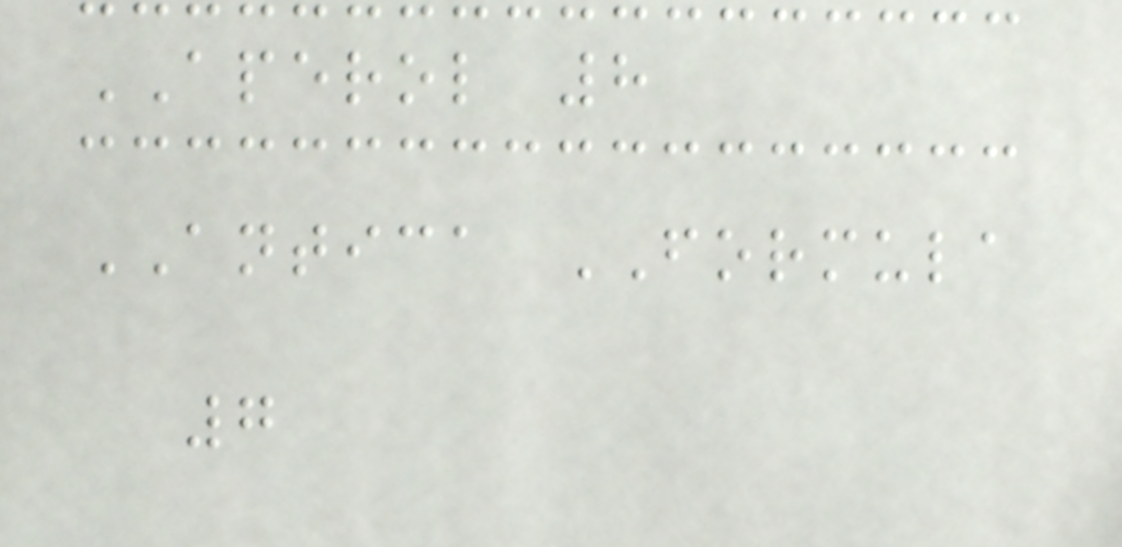APEROL 8
ANTICA FORMULA
7
